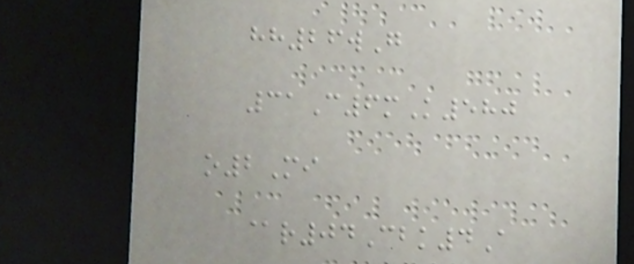hh26wG
31C6mK580
o2Mi
@r04Cbk4A
